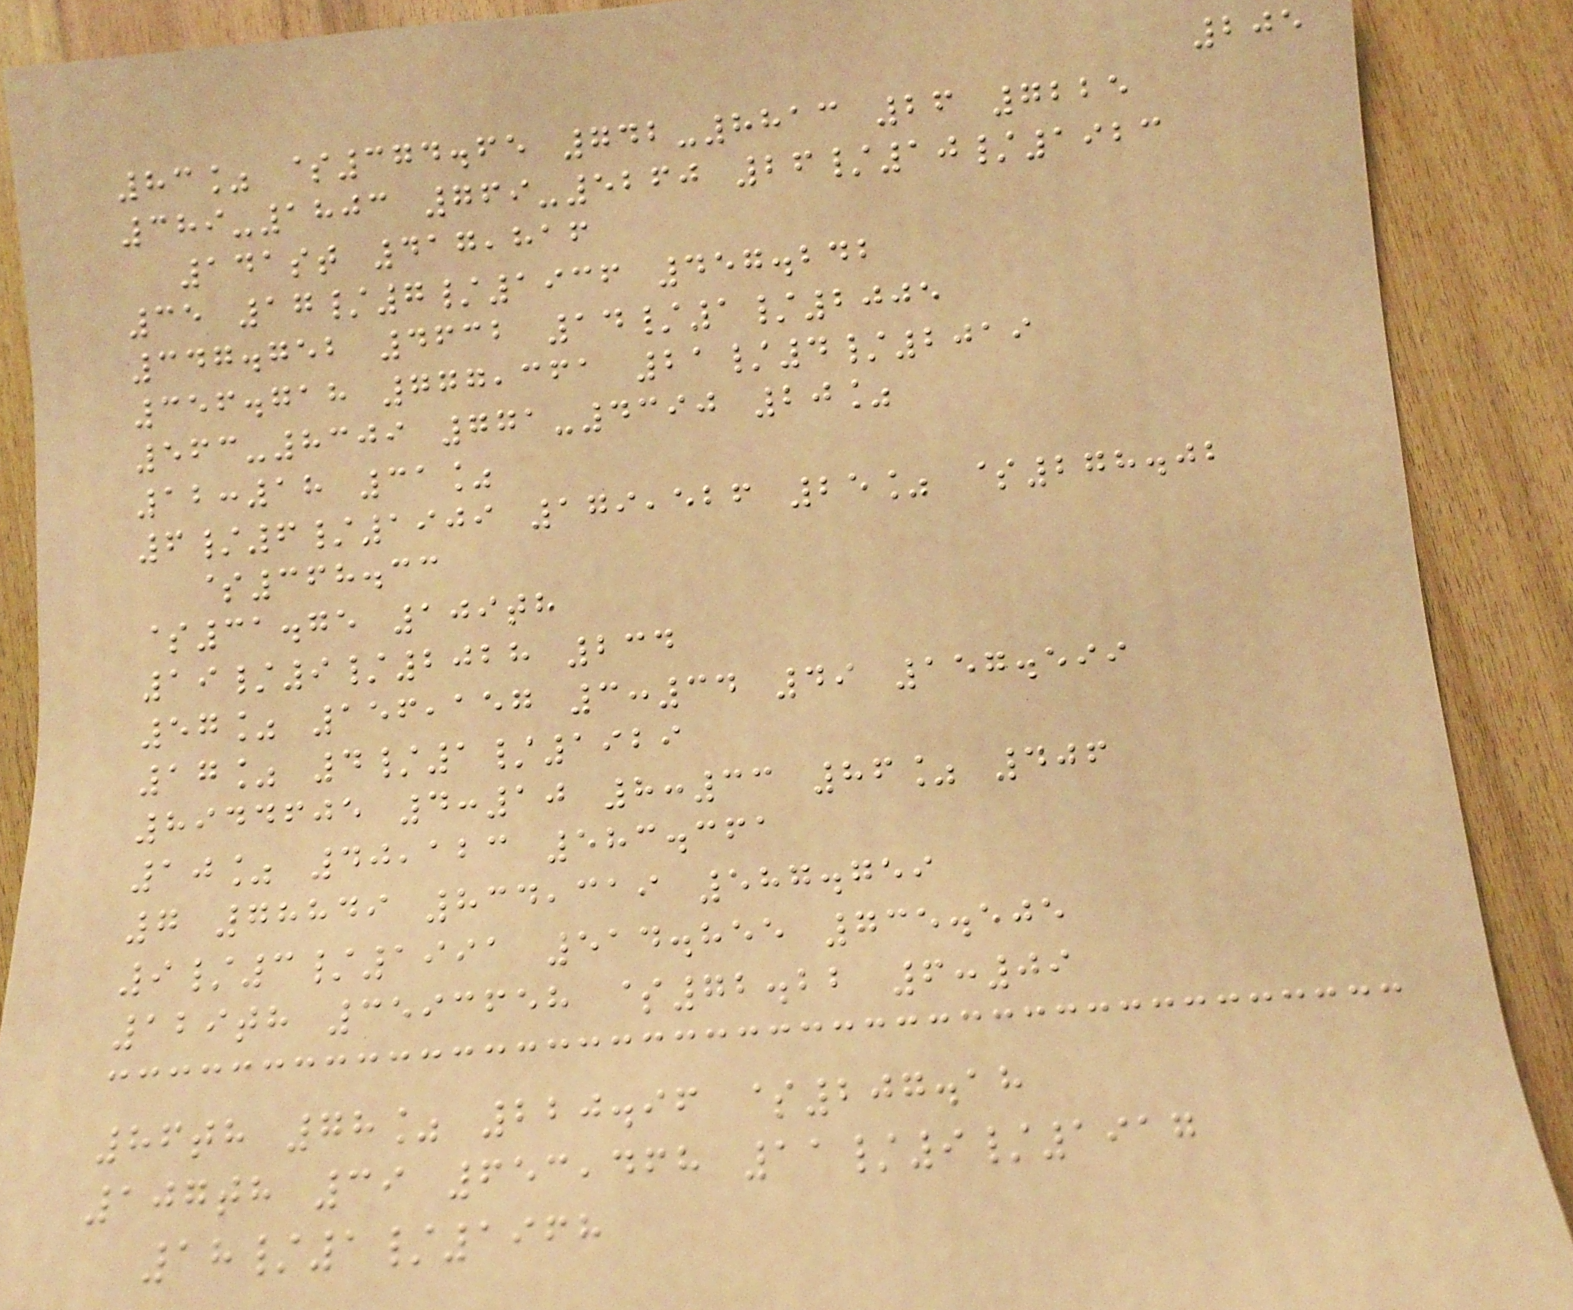205
83% $374.65 742-8813 26 7225
389-1803 769-5260 26/10/1923
141st 417,816
35 17/7/1936 457.242
347.752 4632 14/1/2005
356.718 777,361 21/4/2019
563-8309 771-4390 20%
12:18 31%
6/6/1909 179,526 25% $278.02
$368.33
$31.75 109th
19/9/2028 234
57% 156,157 3:34 49 157.599
17% 4/1/1929
8944605 4:10 8:33 86% 406
10% 40,123 583.361
7 78849 834,319 587.759
9/3/1991 514.855 735.505
129th 3593658 $72.22 6:09
86th 78% 220.96 $207.18
107th 39 653,468 11/9/1917
18/1/1968
